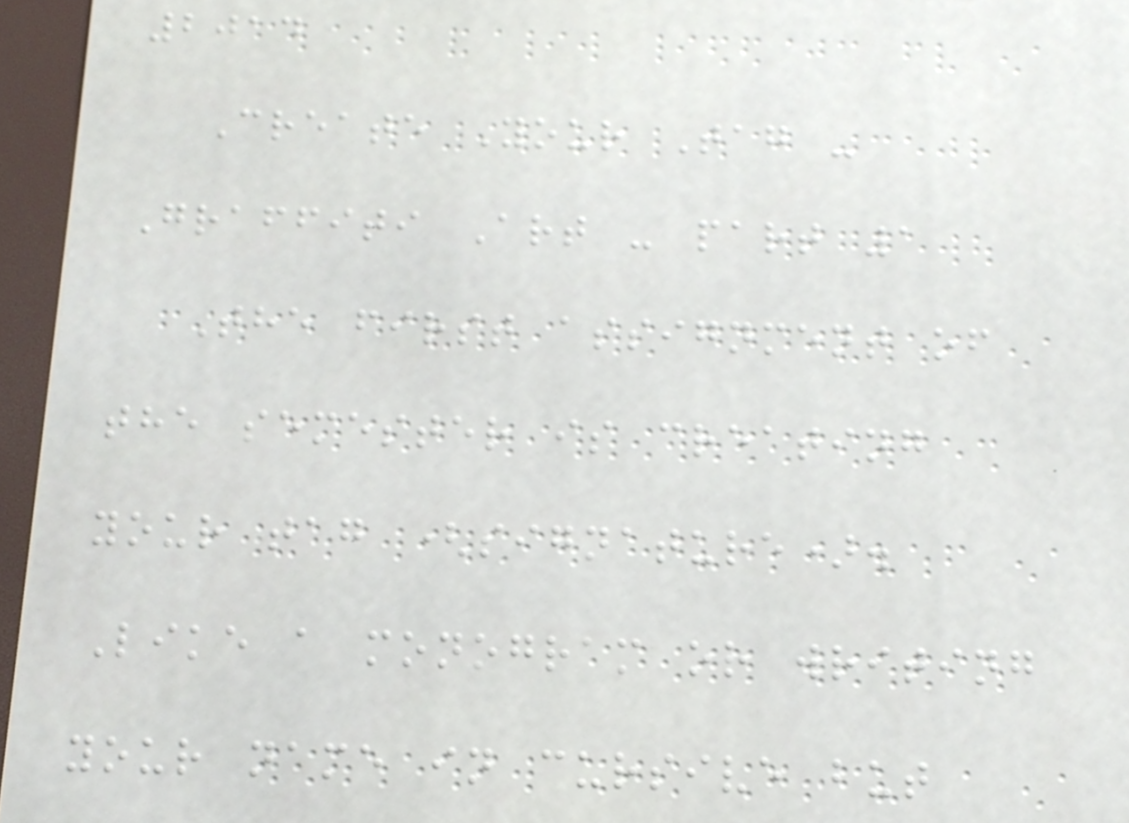2014
Create Your Tag -
Graffiti Art - part 1
The first assignment of
the semester is creating
your tag (signature).
Like a monogram or writing
your name in cursive but
